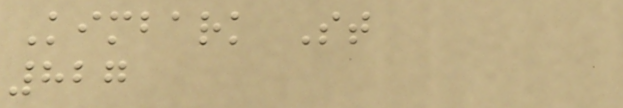Kimbark St
827
